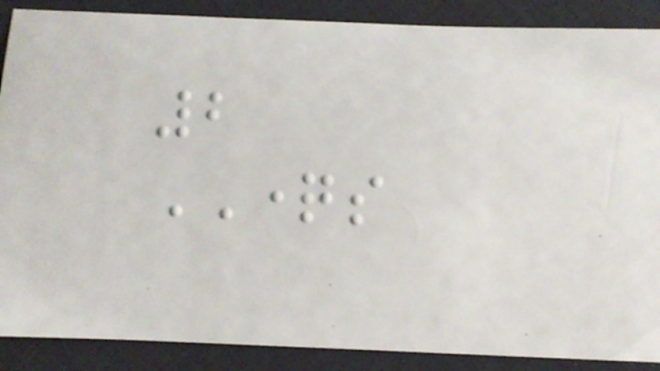2
QUESTIONS
